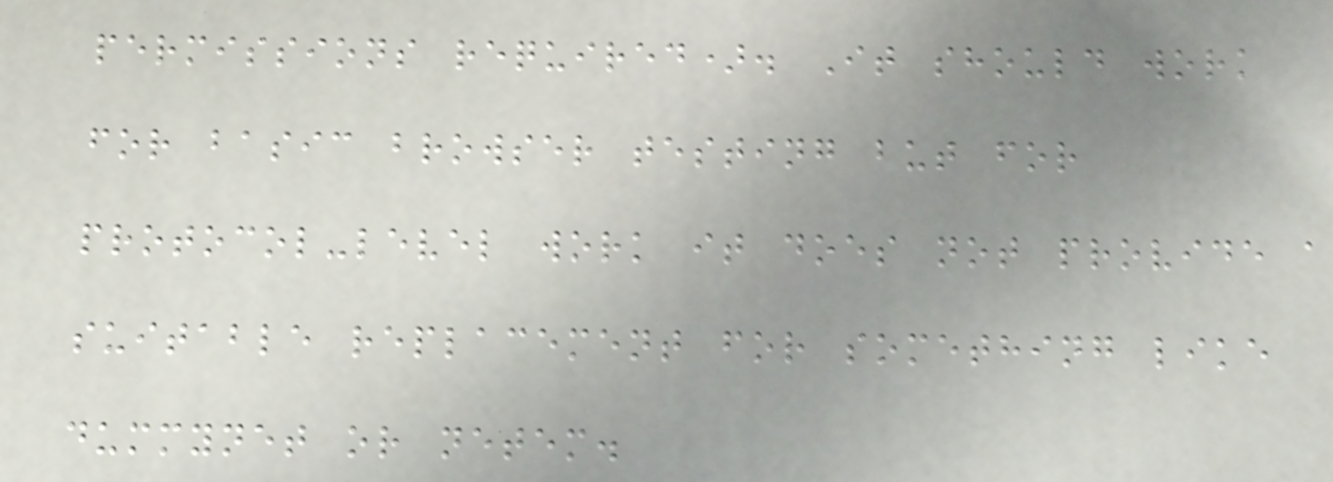permissions required). It should work
for basic browser testing but for
protocol-level work it does not provide a
suitable replacement for something like
dummynet or netem.
